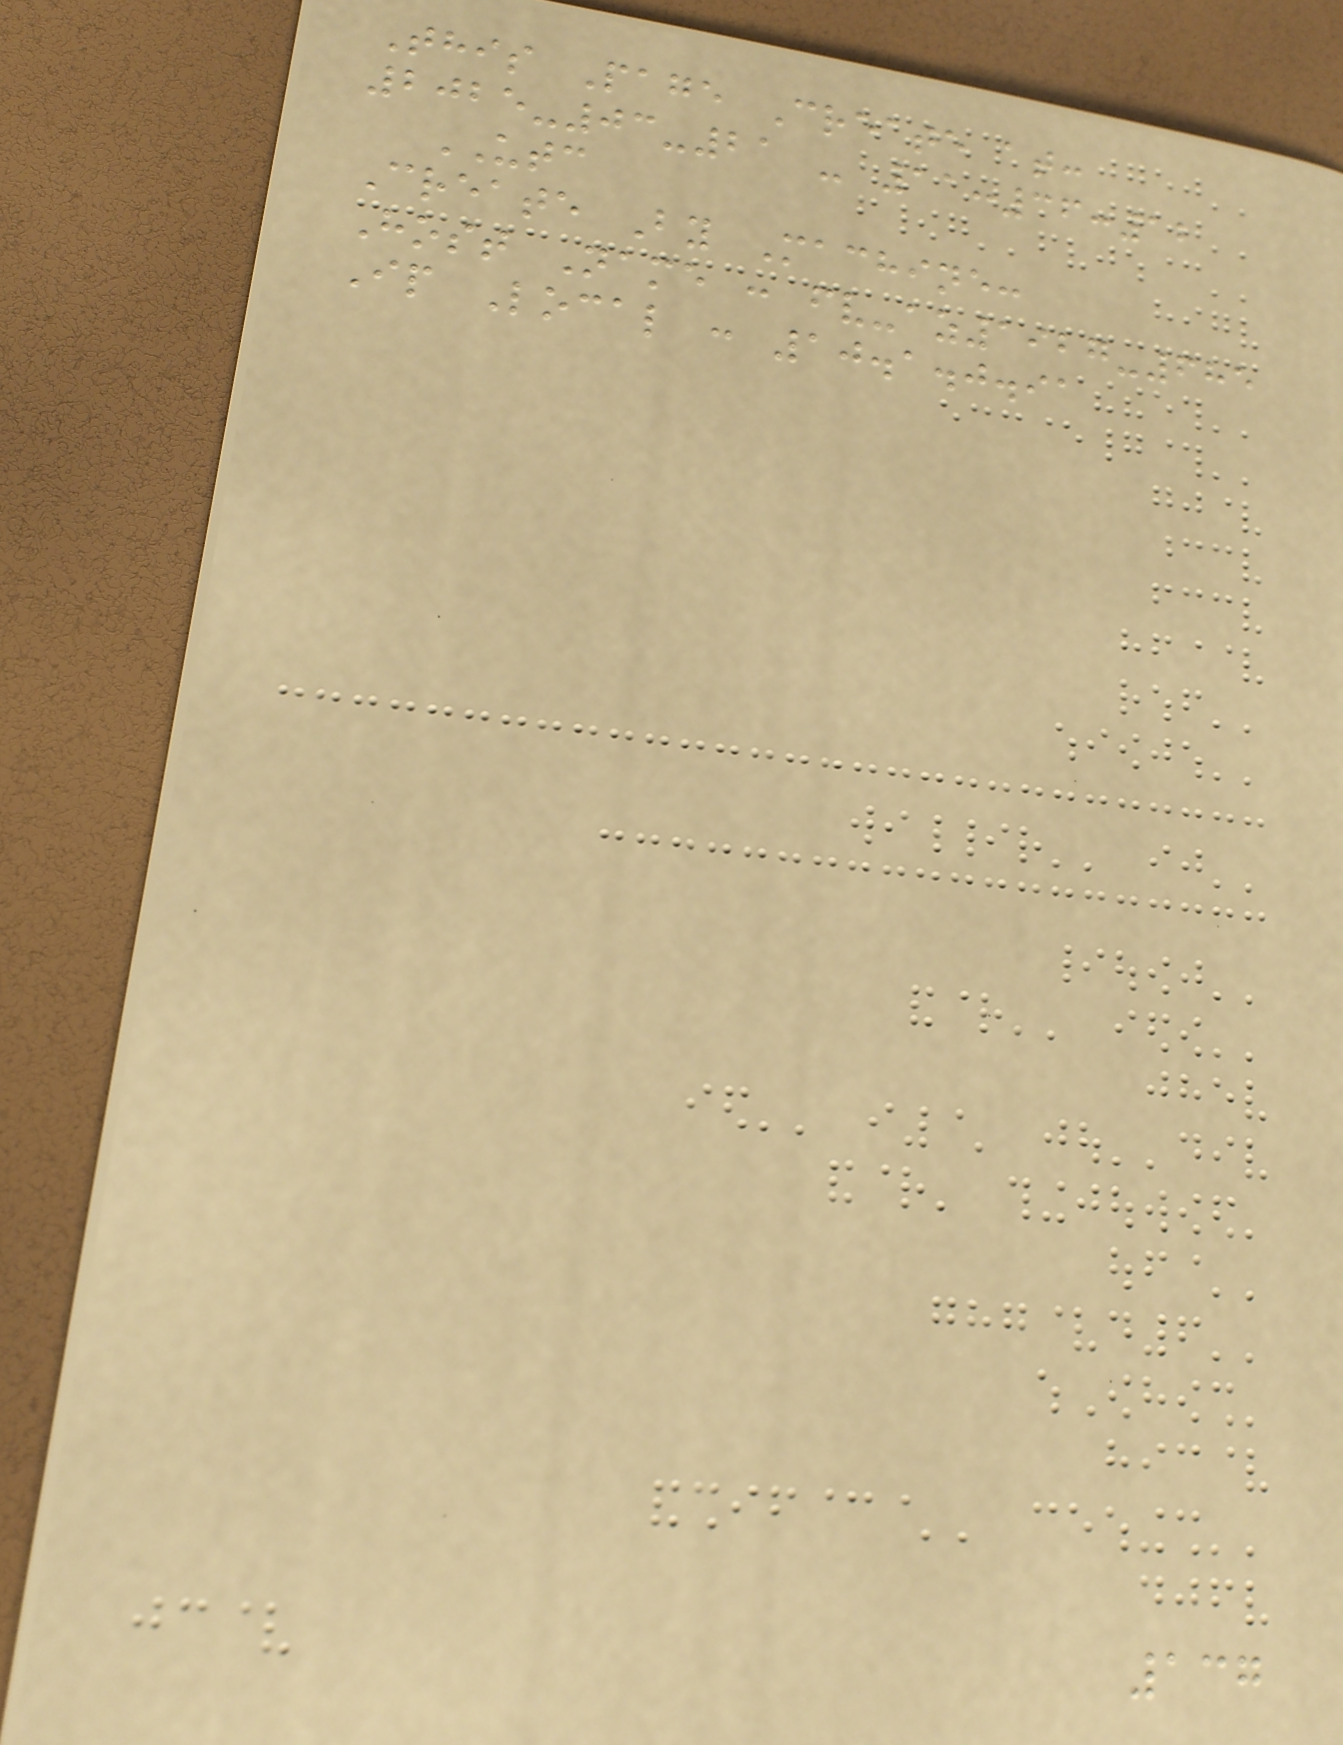This Page Create at:
2025-03-21 - 11:36:12
UTC
Create By Machine:
Host Name : fv-az1927-685
Ip Local : 10.1.0.91
137
